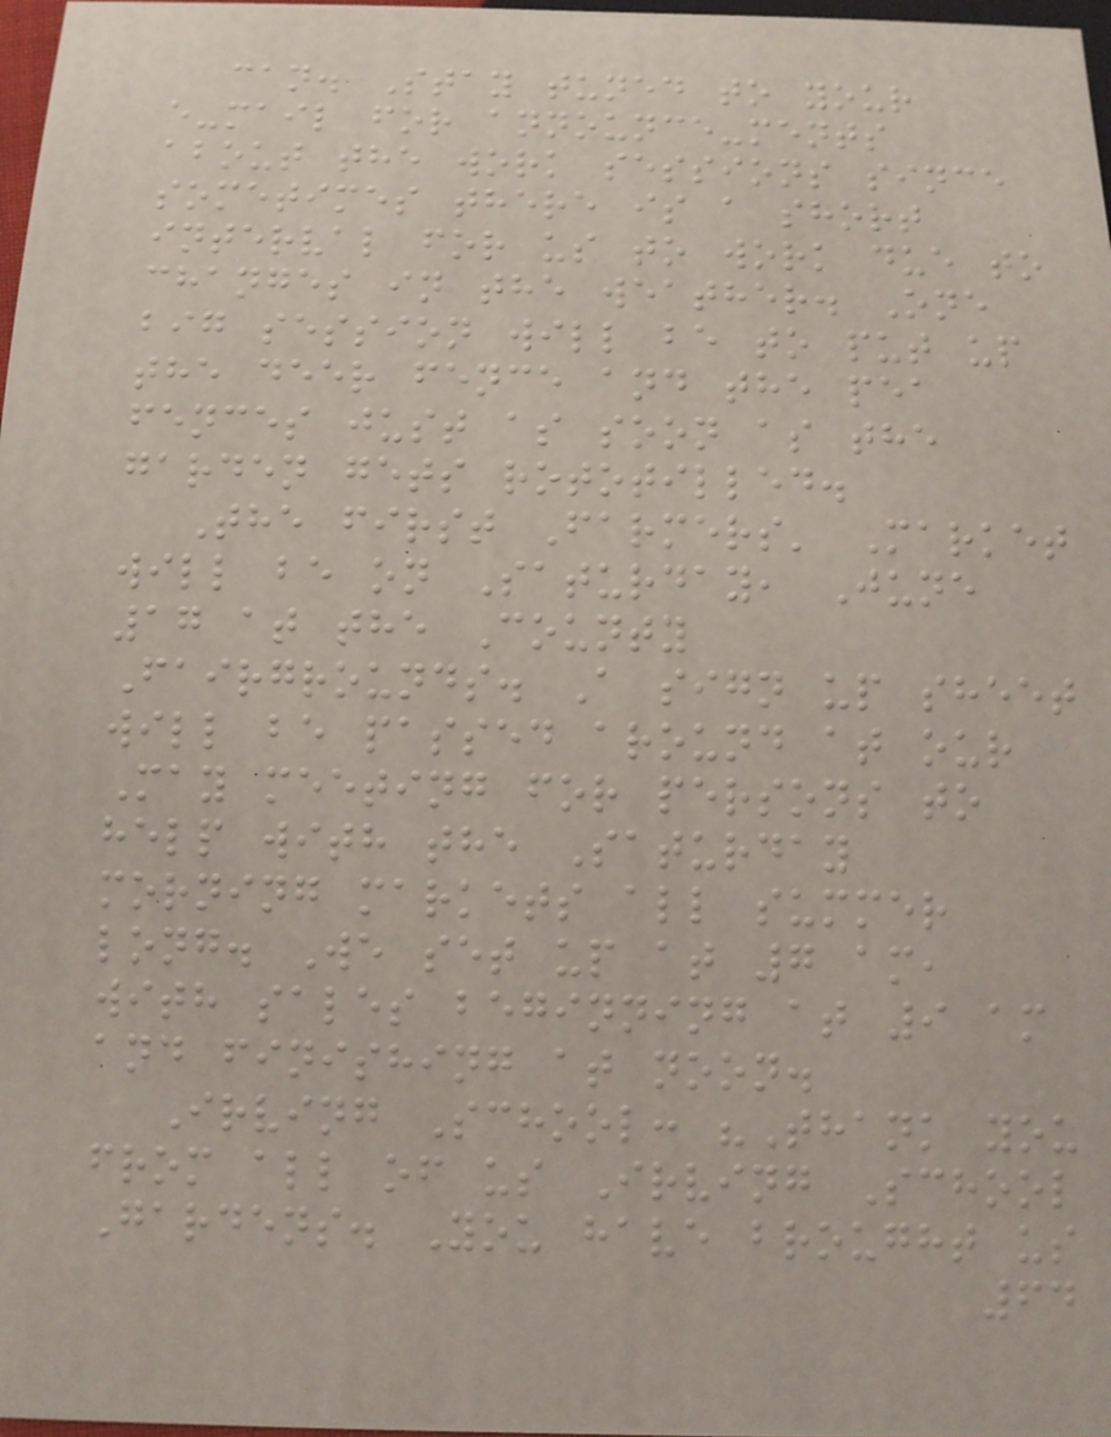can. Stay tuned to your
e-mail for announce-ments
about the work sessions since
sometimes there is a short
interval for us to work due to
changes in the weather. One
big session will be to put up
the deer fence and the pea
fences just as soon as the
garden gets rototilled.
The first Farmers' Market
will be on Saturday, June
17 at the County
Fairgrounds. A sign up sheet
will be passed around at our
May meeting for persons to
help with the Saturday
morning markets all summer
long. We set up at 7 am,
with sales beginning at 9 am
and finishing at noon.
Irving School: "Thank you
from all of us Irving School
Gardens. You have brought us
64
